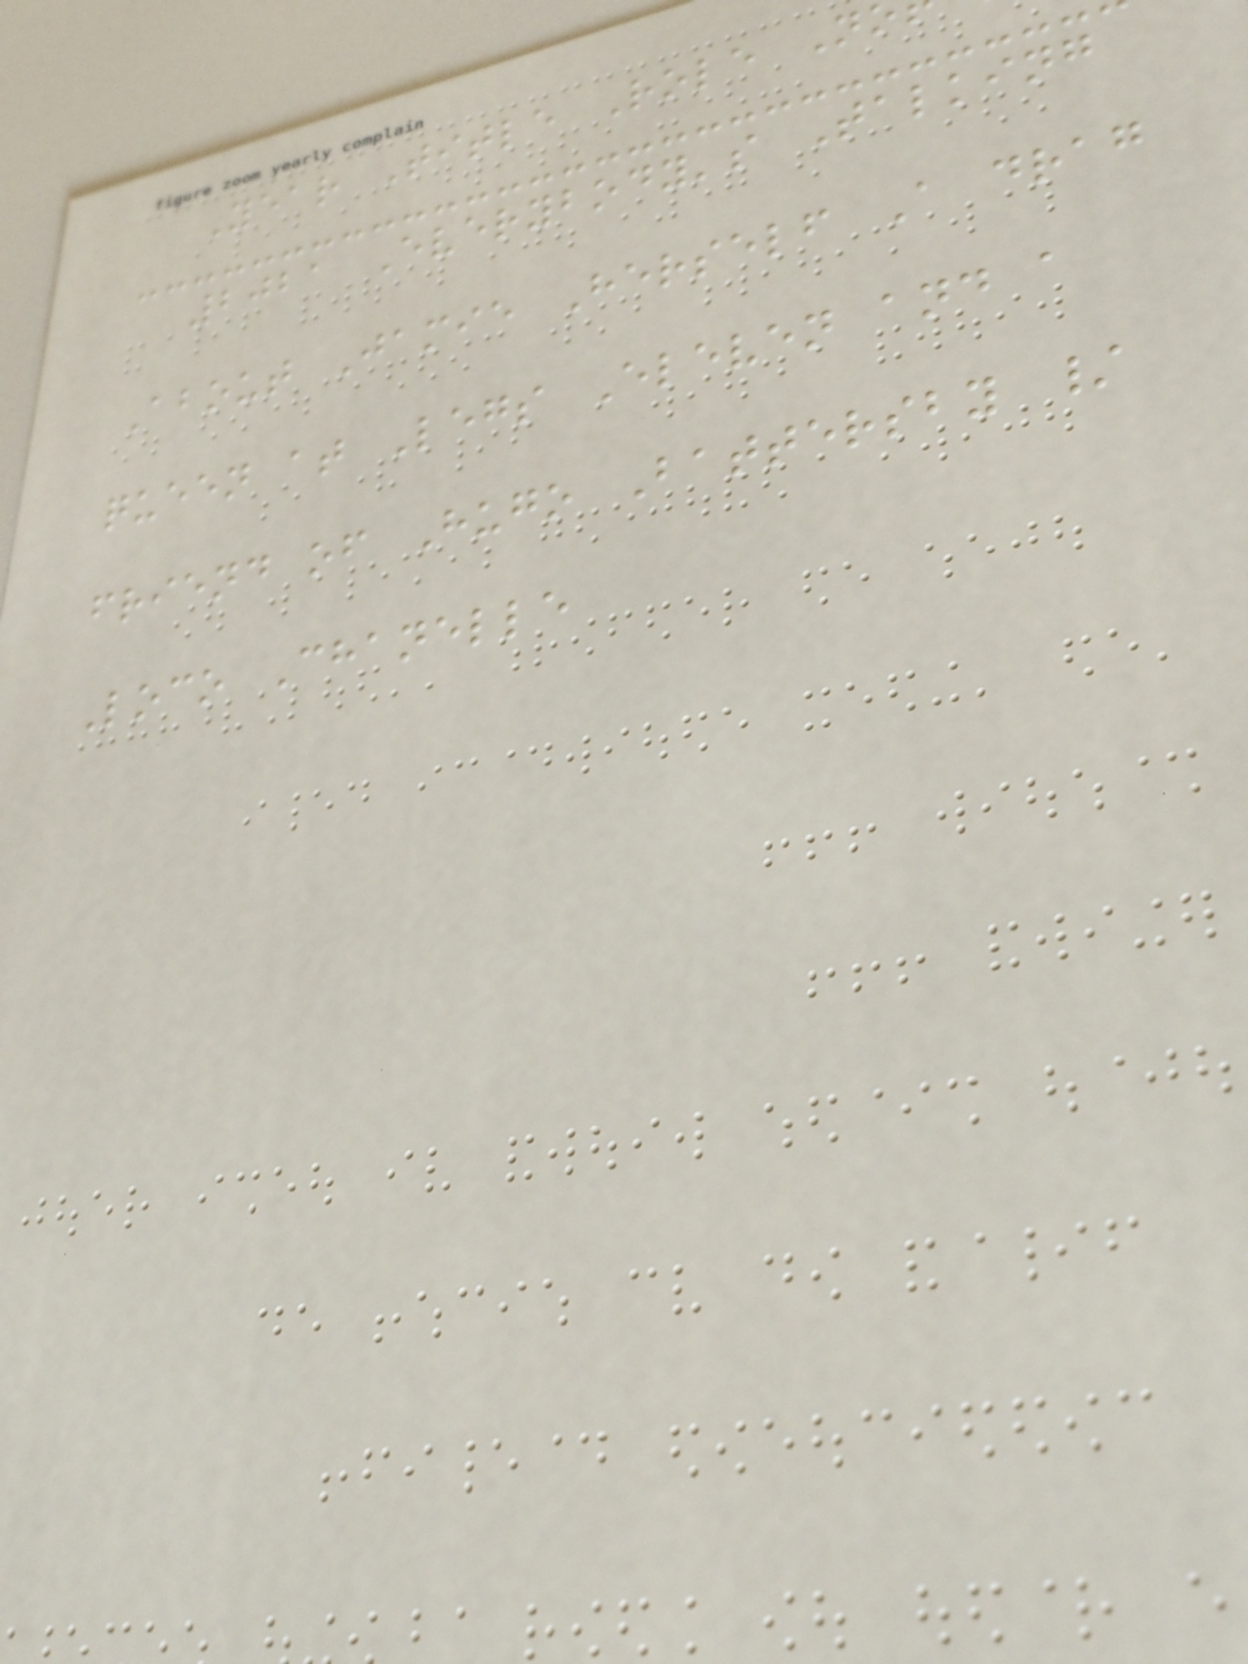Year Title Role N
2021 Everybody's Talking
About Jamie Herself A drag
queen at Legs Eleven and a
friend of Hugo Battersby /
Loco Chanelle
